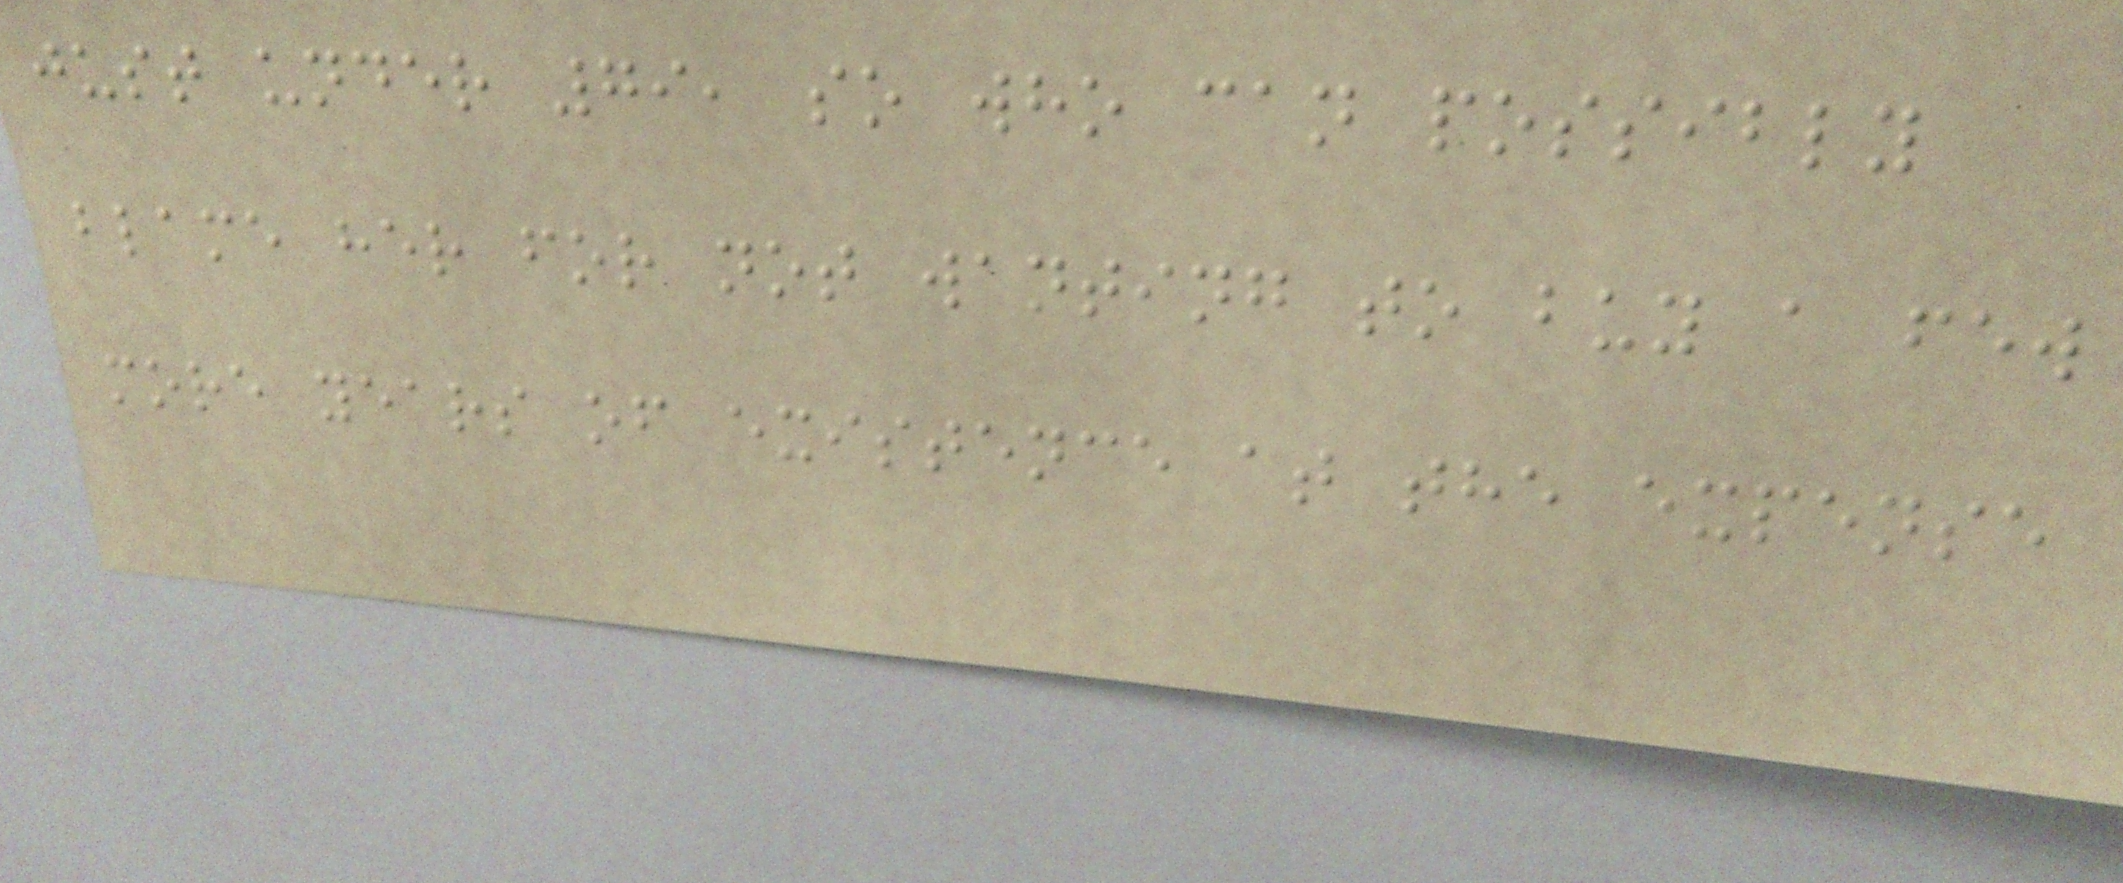just under 79, so who can possibly
blame her for not wanting to buy a few
more years of existence at the expense
